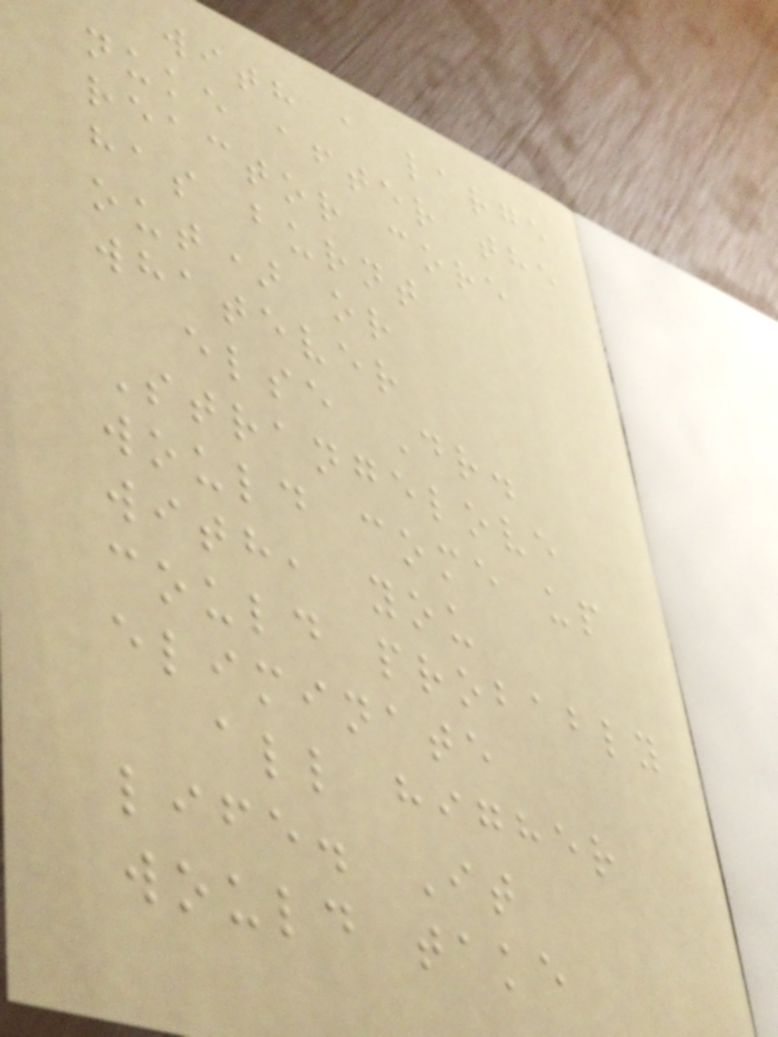with a large
nuke after the
reactor core
has burnt
out) or
whatever
else Dr.
Strangelove
would come up
with, you
could probably
eliminate
all higher
life. It
would take
